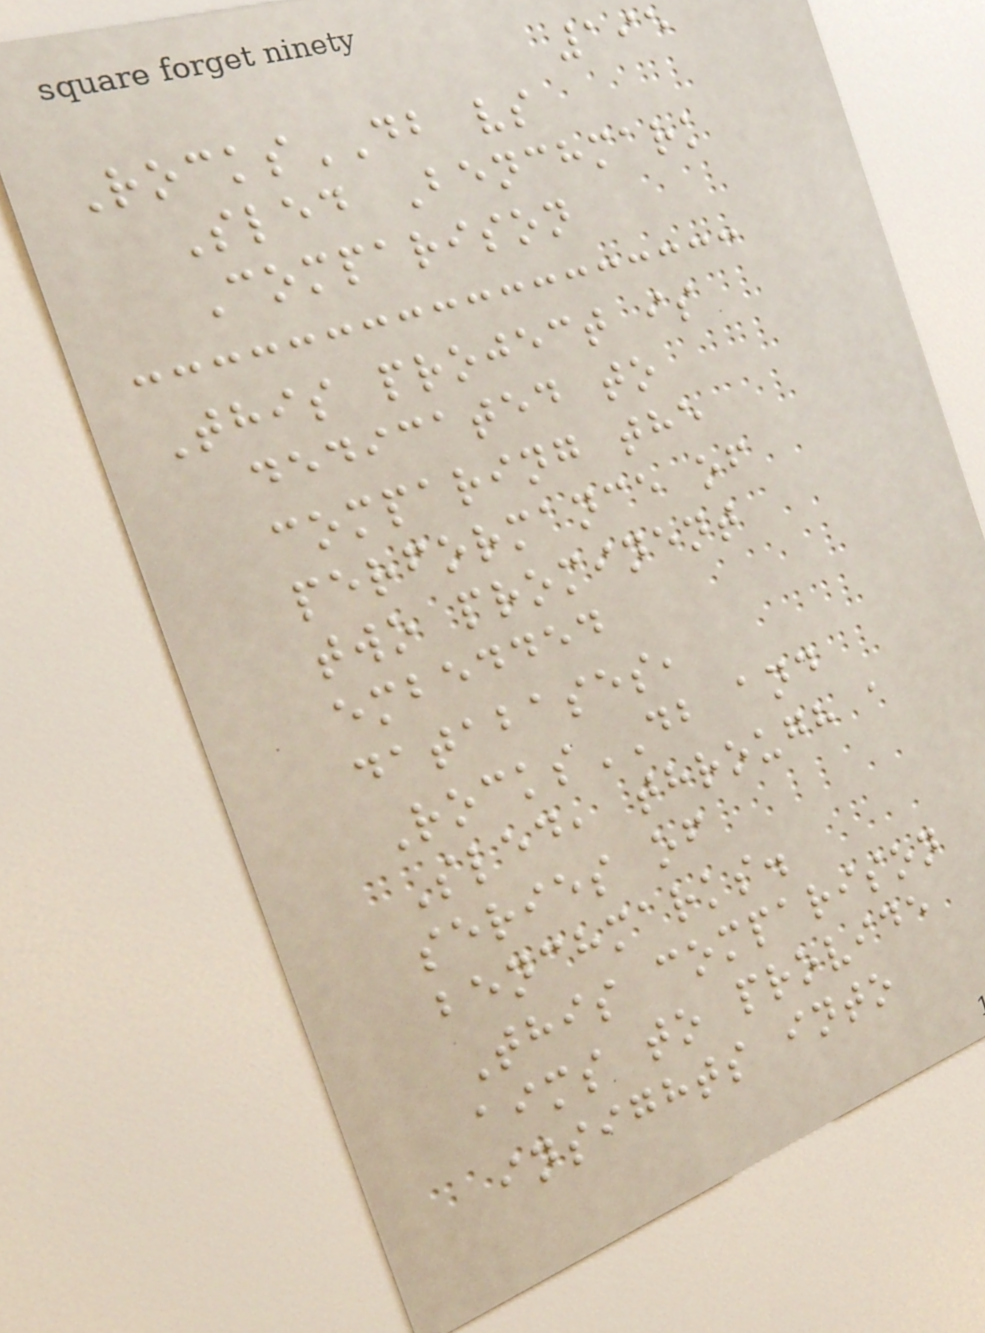195
RocksDB vs
Sled Benchmark
Comparison
This project is
dedicated to
comparing the
performance of
two prominent
embedded
databases,
RocksDB and
Sled, through a
series of
benchmarks.
This comparison
aims to provide
insights into
